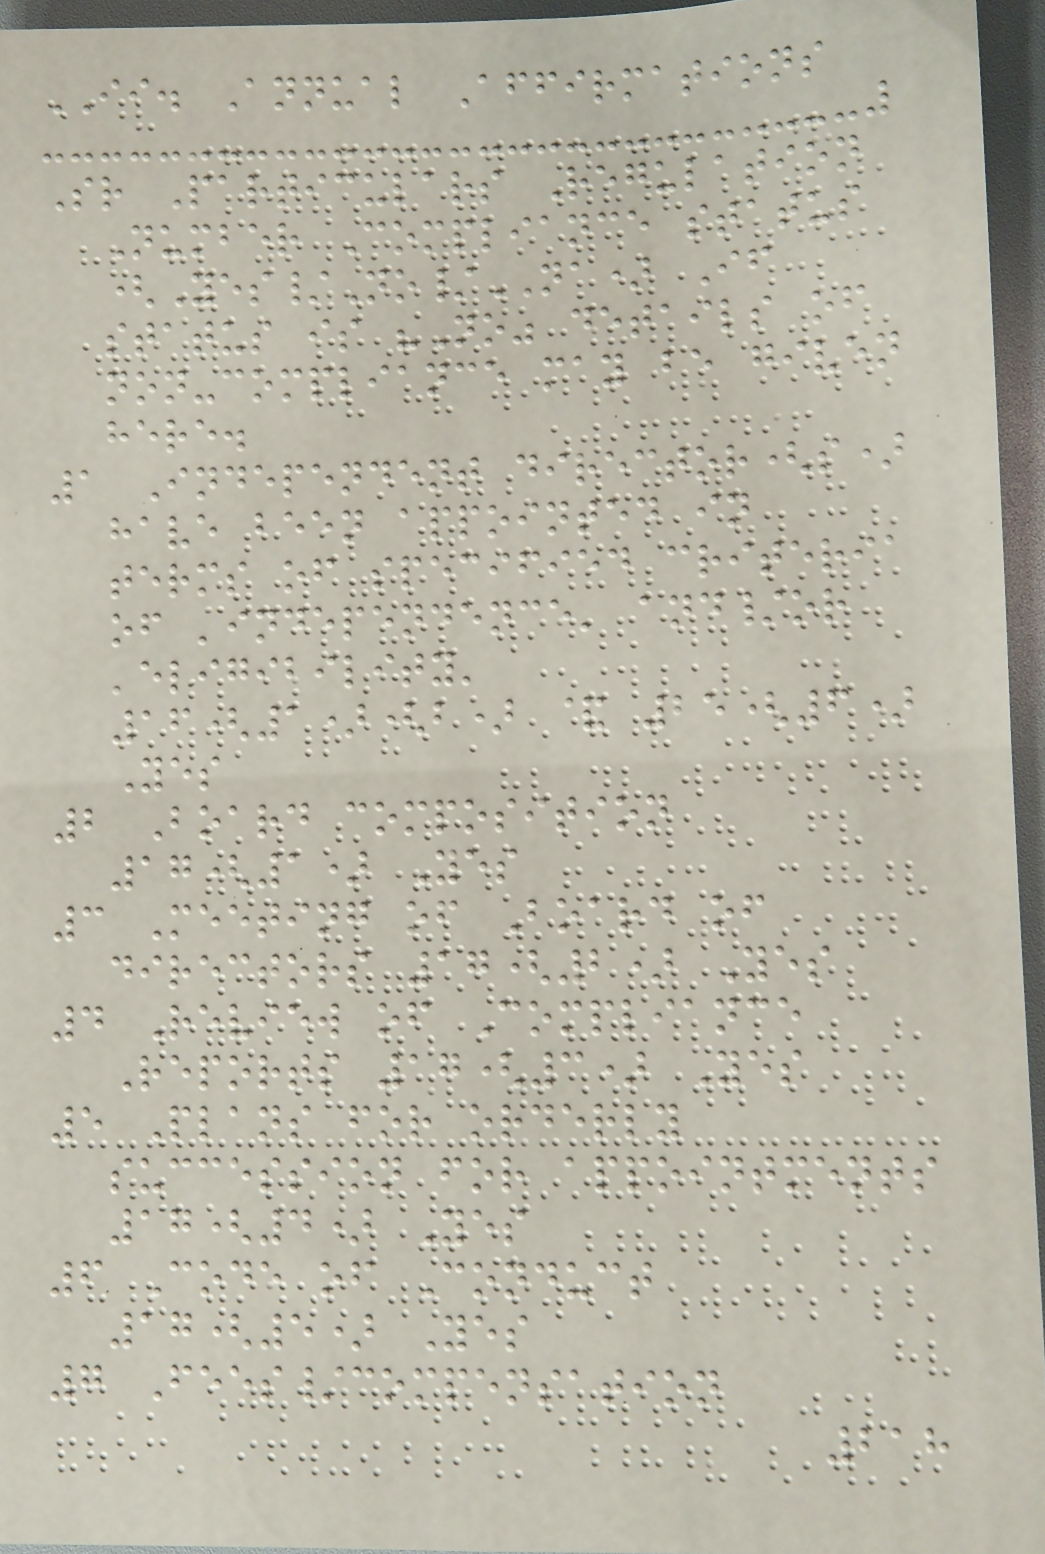II. Annual Affirmations
Sr Particulars Regulation
Number Compliance status
(Yes/No/NA) If
status is "No" details of
non-compliance may be given
here.
1 Independent director(s)
have been appointed in
terms of specified criteria
of 'independence' and/or
'eligibility'
16(1)(b) & 25(6)
Yes
2 Board composition
17(1) Yes
3 Meeting of Board of
directors 17(2) Yes
4 Review of Compliance
Reports 17(3) Yes
5 Plans for orderly
succession for appointments
17(4) Yes
6 Code of Conduct
17(5) Yes
7 Fees/compensation
218
